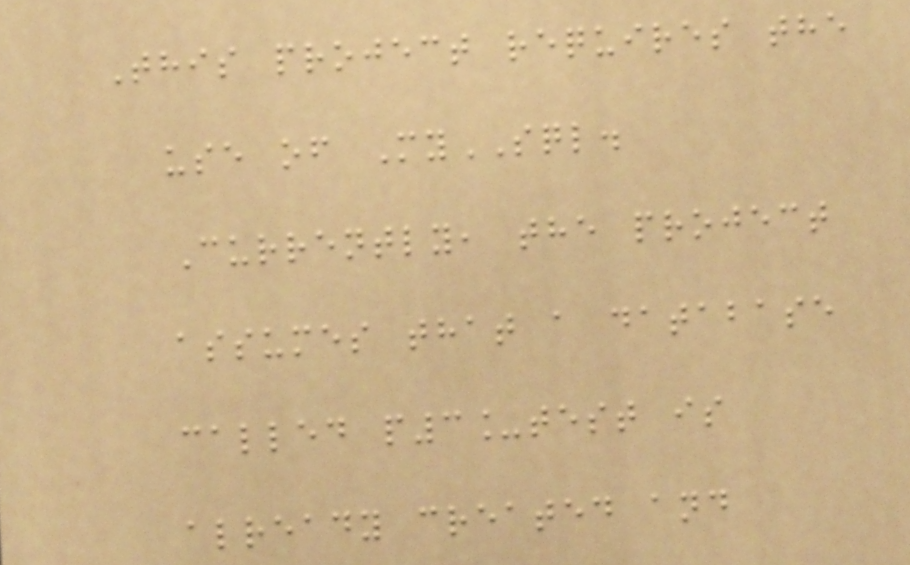This project requires the
use of MySQL.
Currently, the project
assumes that a database
called p3_test is
already created and
